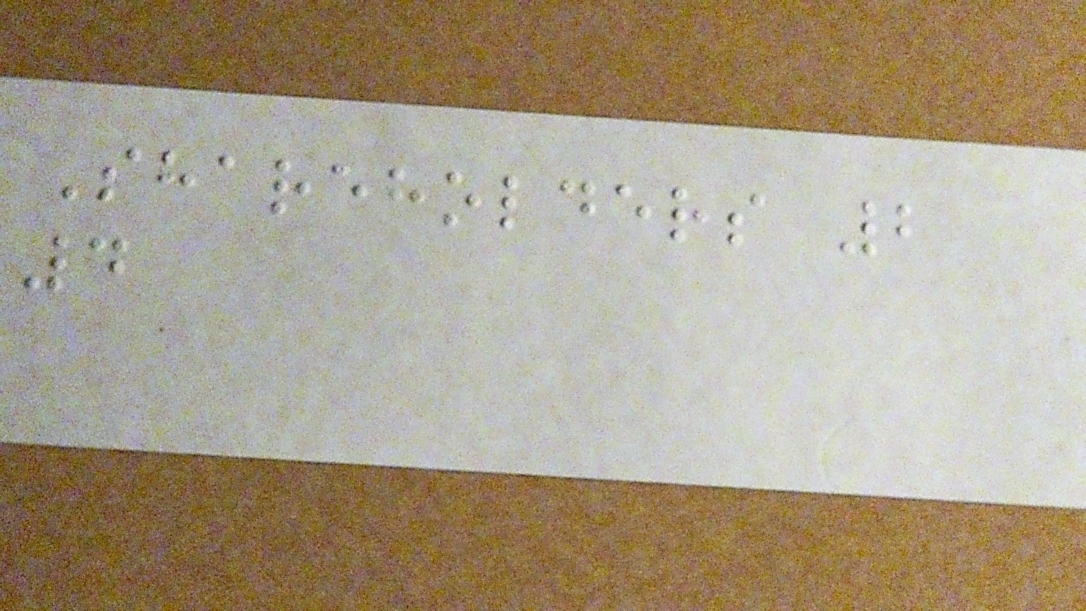Shareholders 2
4
